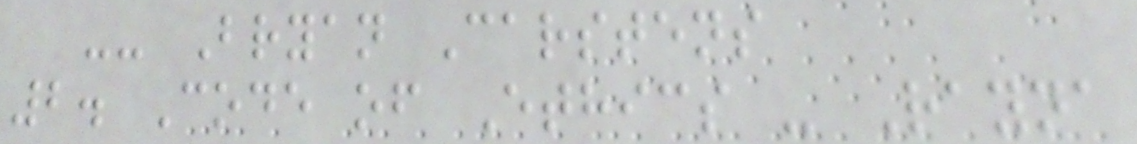-- Bryan Carstens
2. Code of Ethics - Rayna
